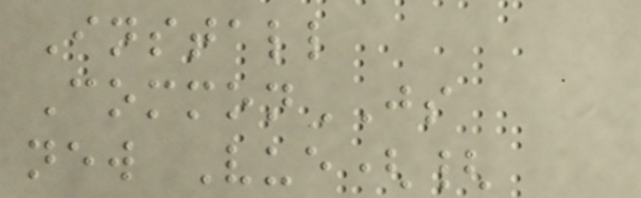Install
CommonJS
new Vue({
